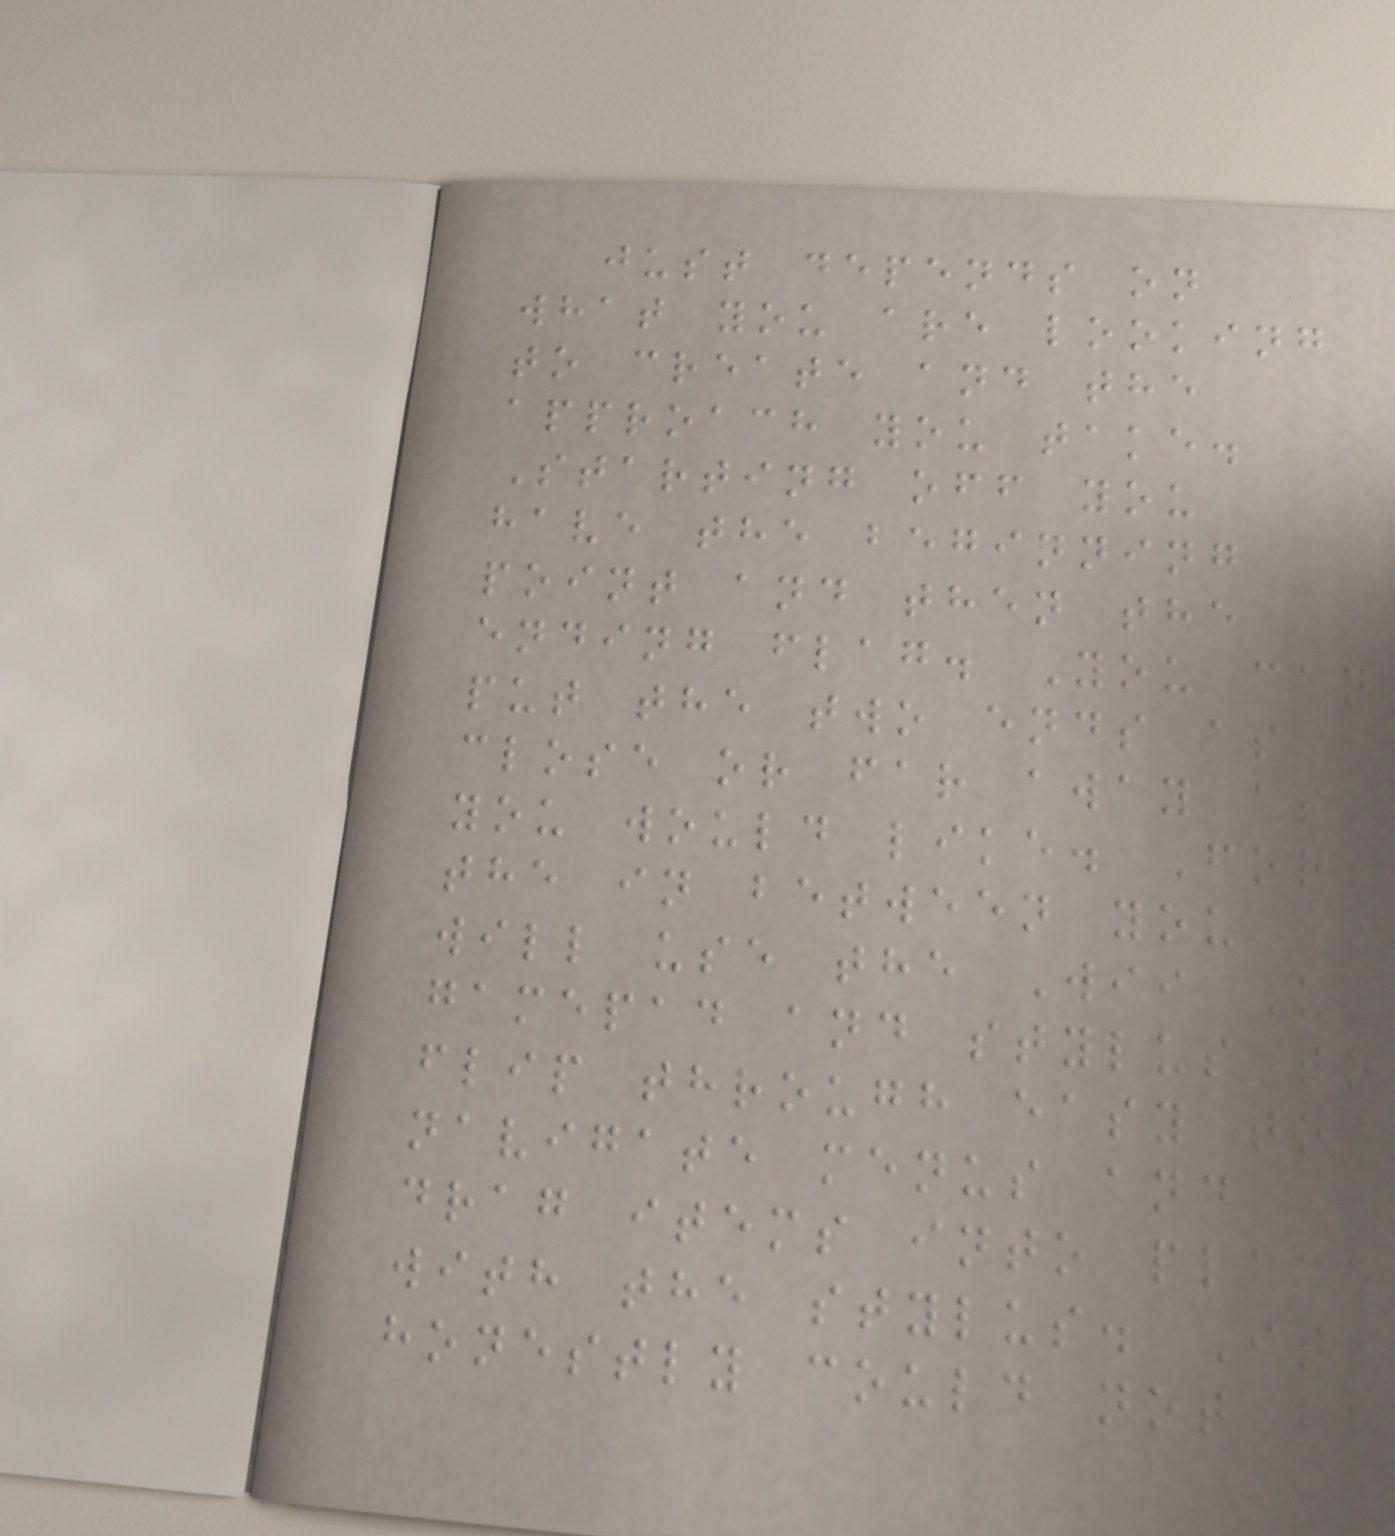just depends on
what you are looking
to create and the
approach you take.
Starting off you
have the beginning
point and then the
ending flag. You can
put the two ends as
close or far away as
you would like. For
the in between you
will use the Wii U
gamepad and stylus to
flip through easy to
navigate menus and
drag items into place
with the stylus. It
honestly could not be
